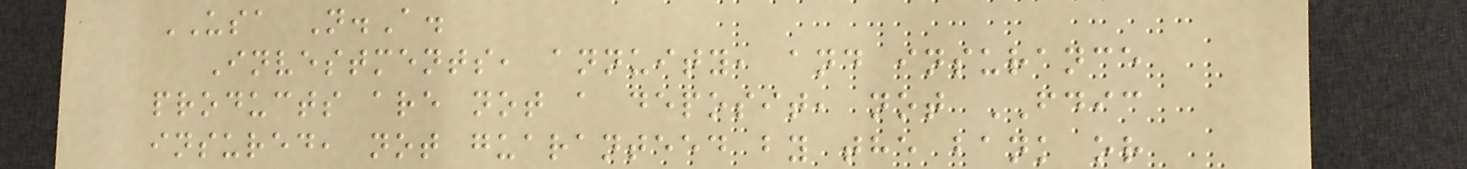USA N.A.
Investments, annuity, and insurance
products are not a deposit, not FDIC
insured, not guaranteed by the bank or
